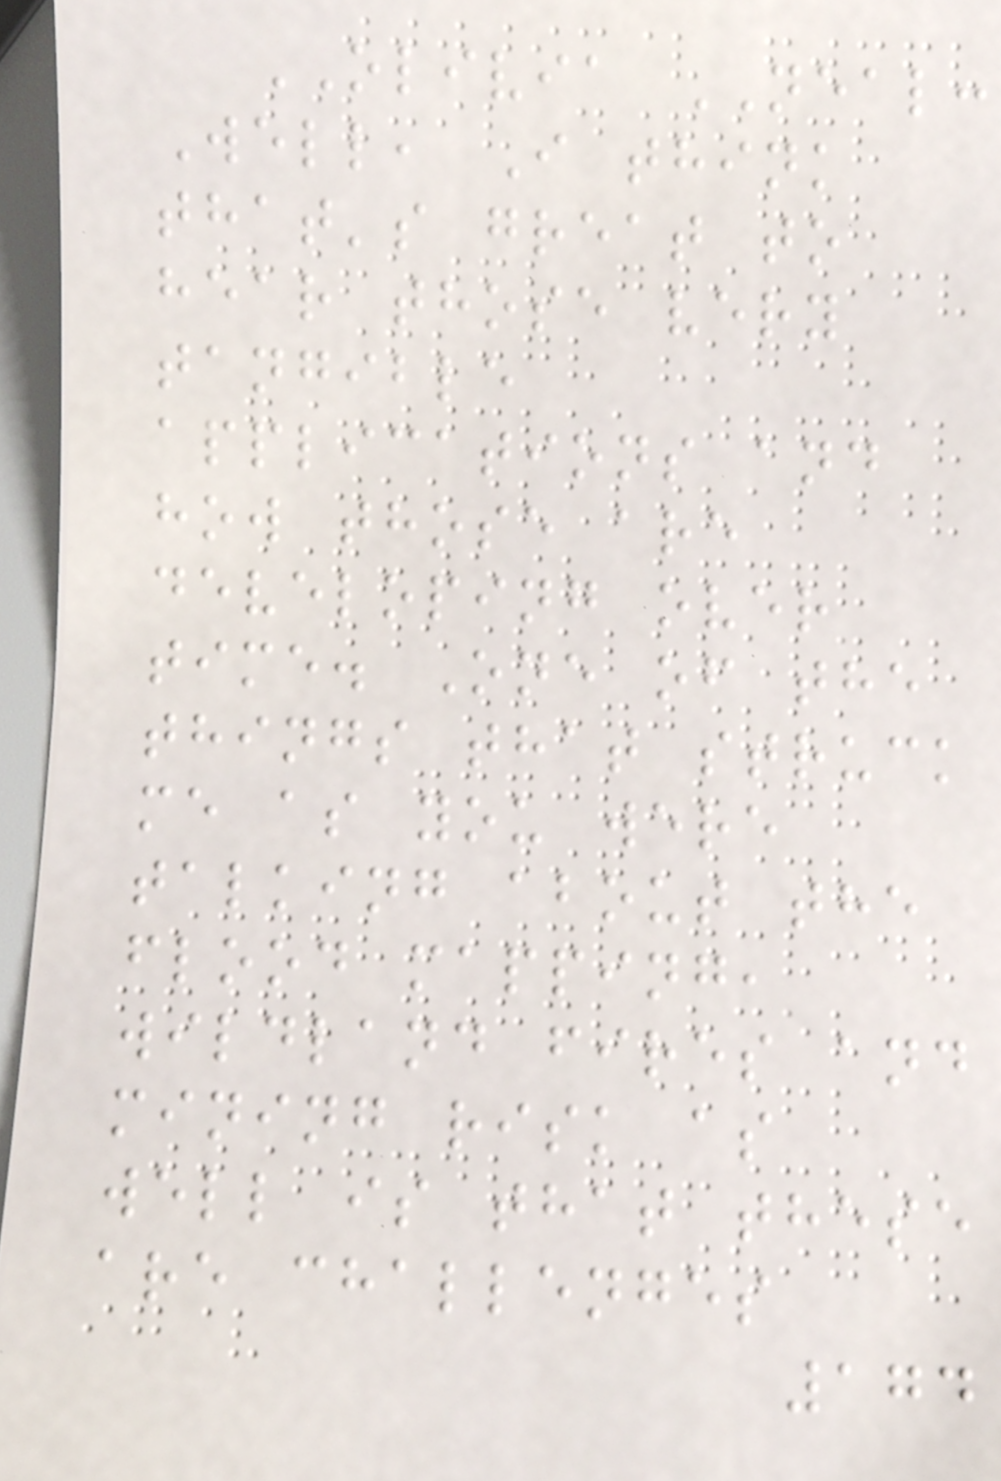OLIVIA NEAL:
Well, I think
that's great to
hear those very
tangible
applications and
how those are
developing over
time. One of the
things that struck
me as you were
talking about the
flood mapping,
wildland fires and
mining risk as
well is that these
are challenges
174
